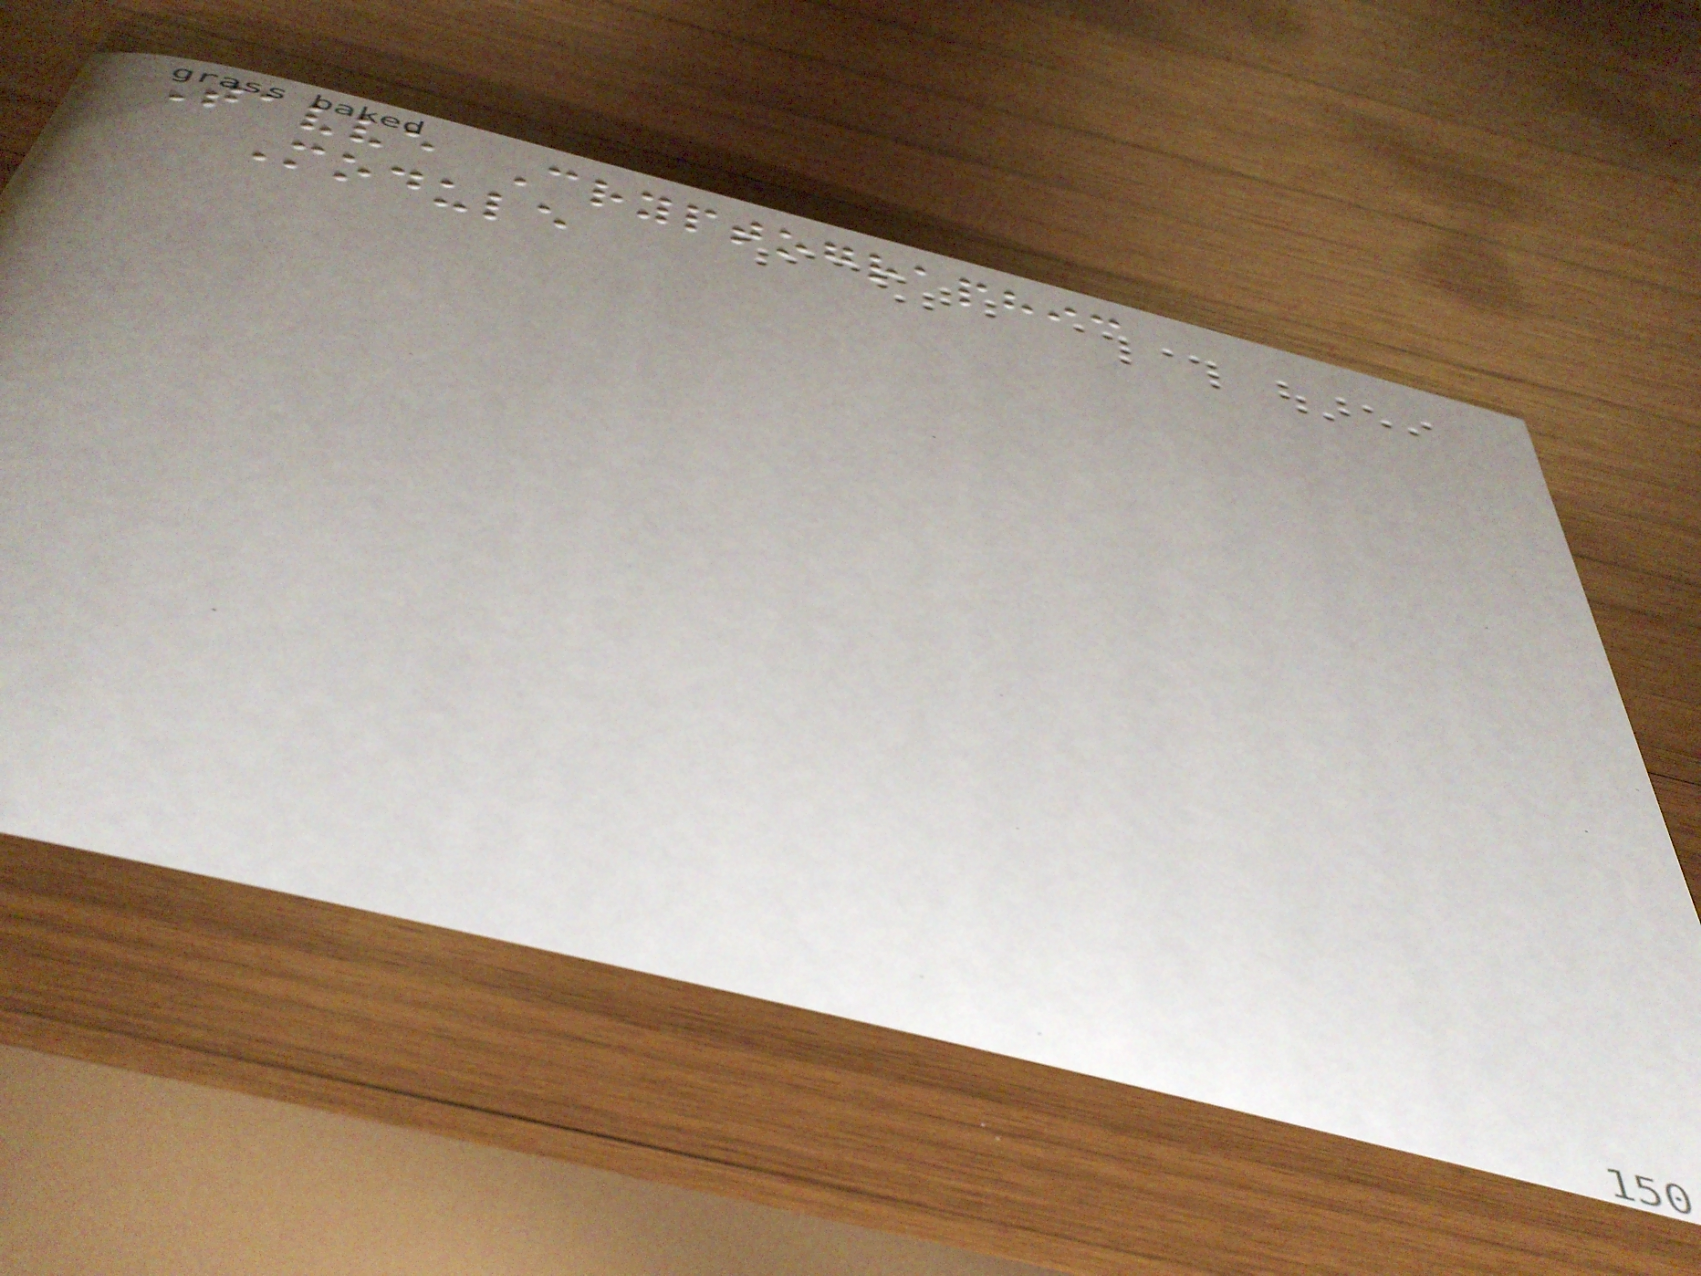Tavve Cryptographic
Module
